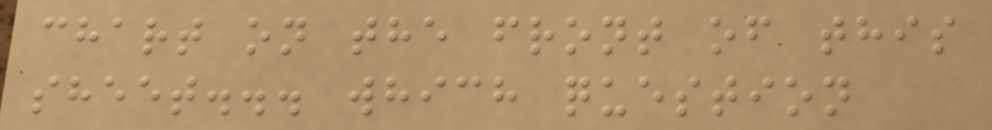chart on the front of this
sheet... which question
